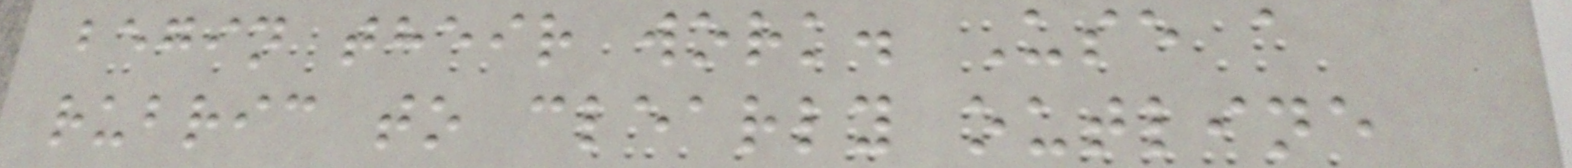begin their work. Use a
rubric to clearly outline
